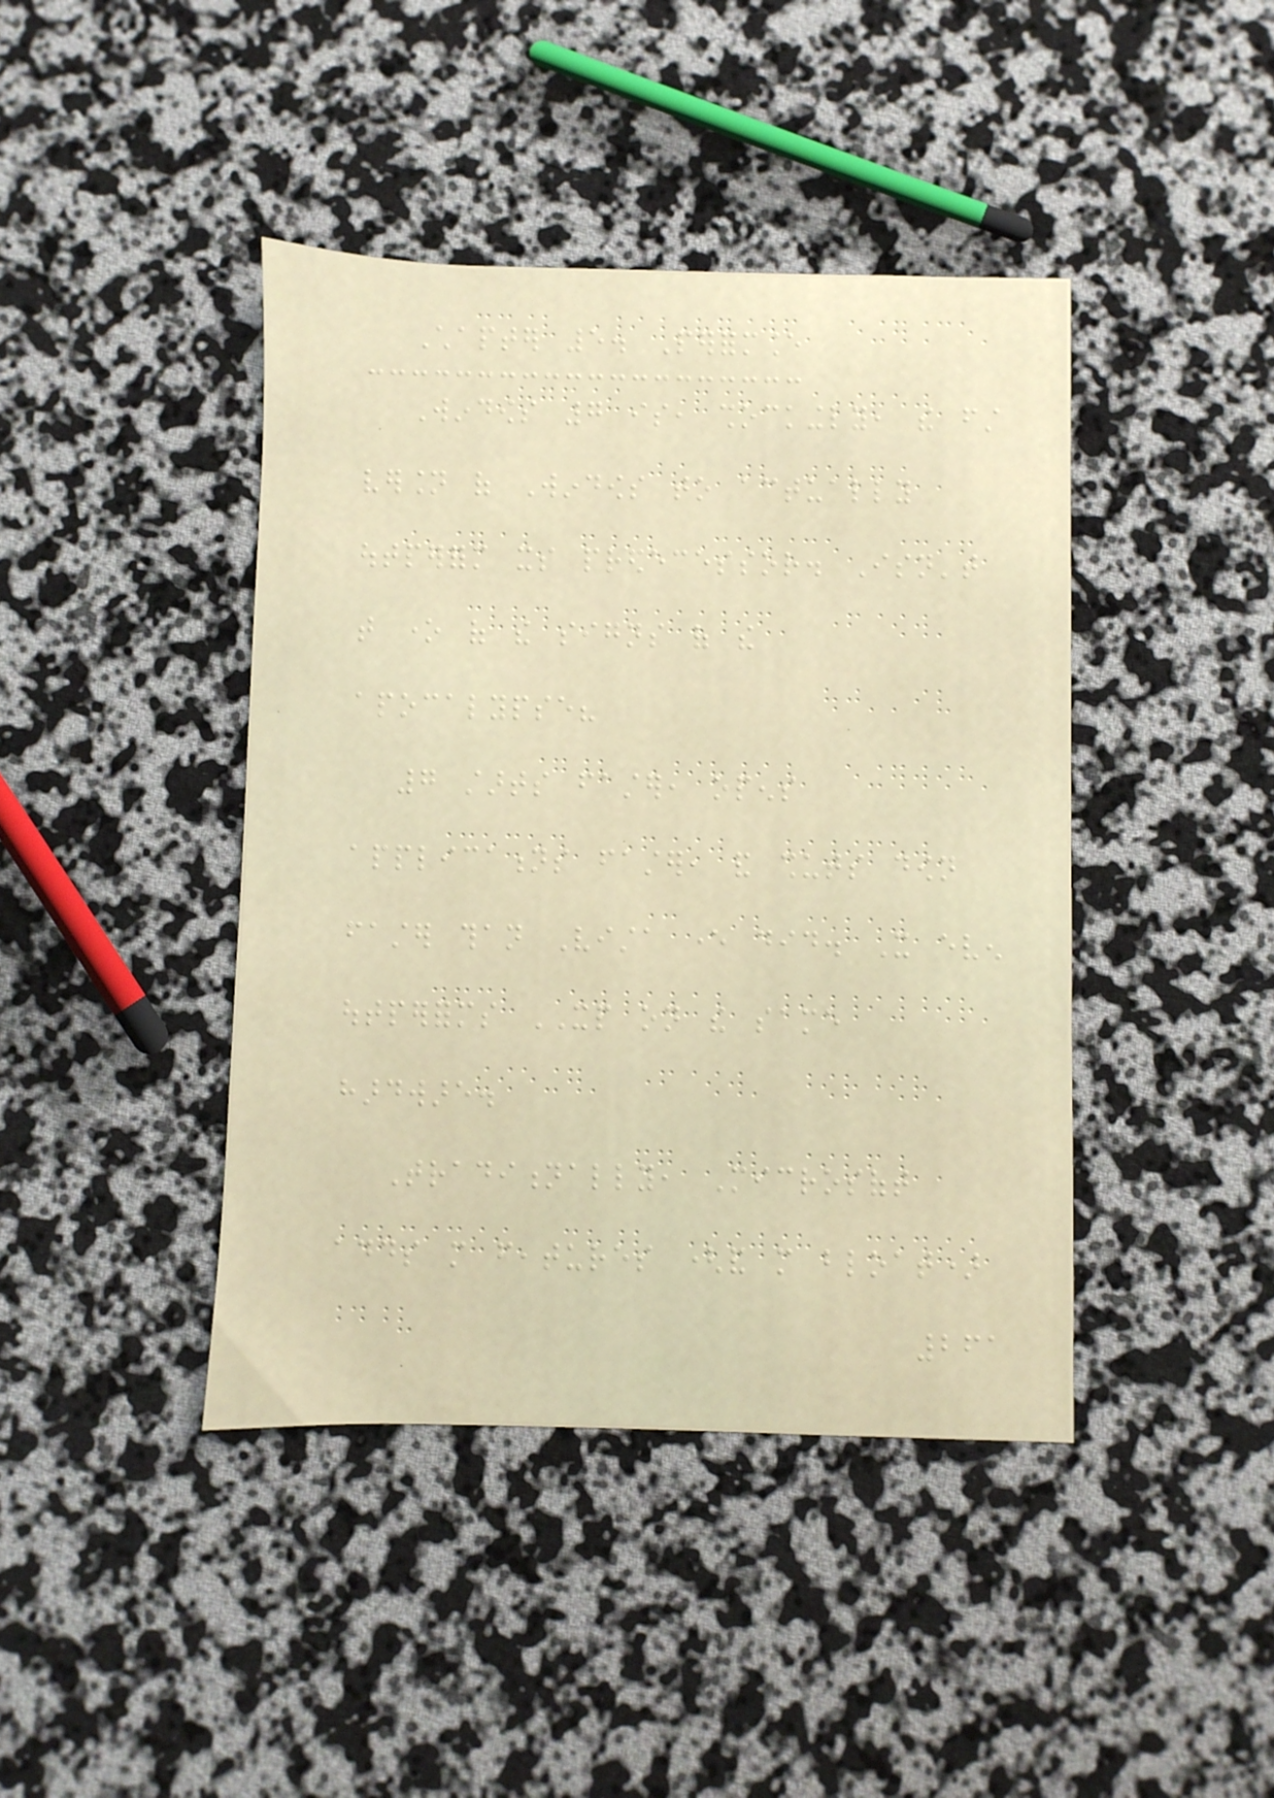Chapter 5. Performance
Windows 7 is, shockingly, the first
version of Windows to actually
outperform its predecessor. Isn't
that one of the signs of the
apocalypse?
7 starts faster, opens
applications faster, and shuts down
faster than Vista ever did. It even
outperforms XP on the same
hardware.
Traditionally, Microsoft
adds more features (and more bloat)
261
